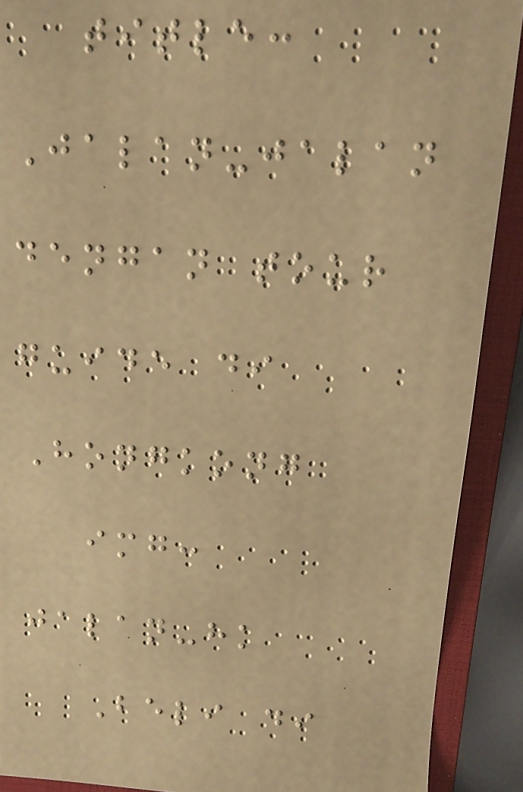title:
Jalan-jalan
dengan tour
guide di
Hongkong
img:
jalan-hk
Beli di
